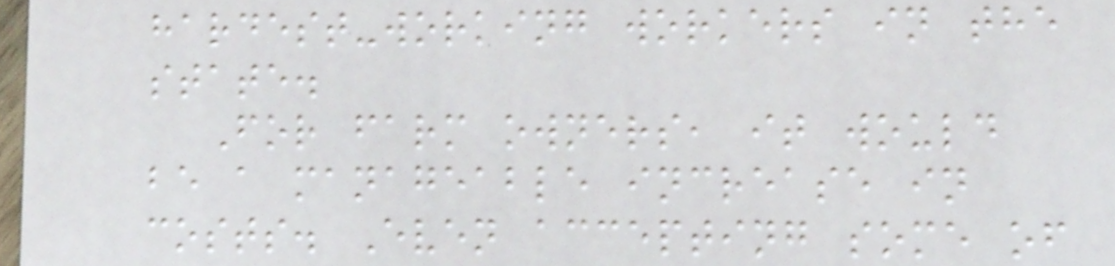hardest-working workers in the
state.
For farm owners, it would
be a manageable increase in
costs. Even accepting some of
